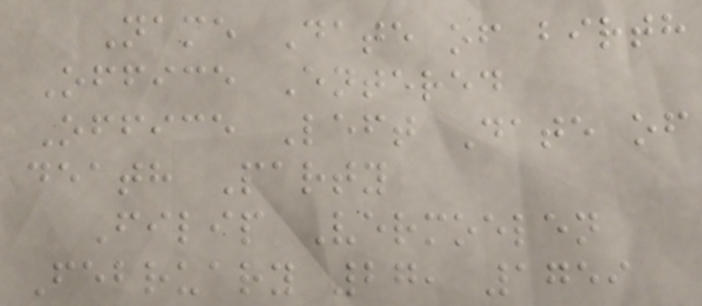Name Date of birth
Office Entered
Office Left Date of
death Party
Filip Vermoelen
February 27, 1759
